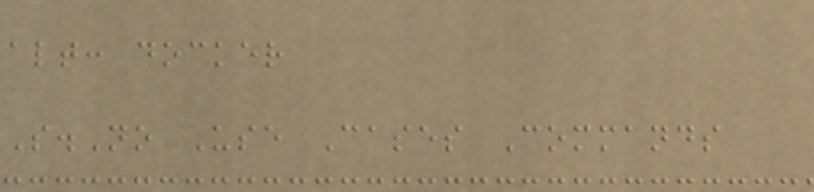alt: docker
S.No Use Cases Commands
